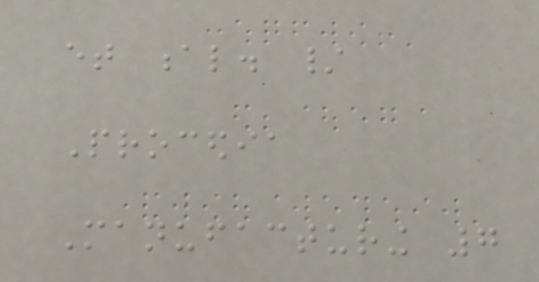et al. /
Procedia
Manufacturing 7
